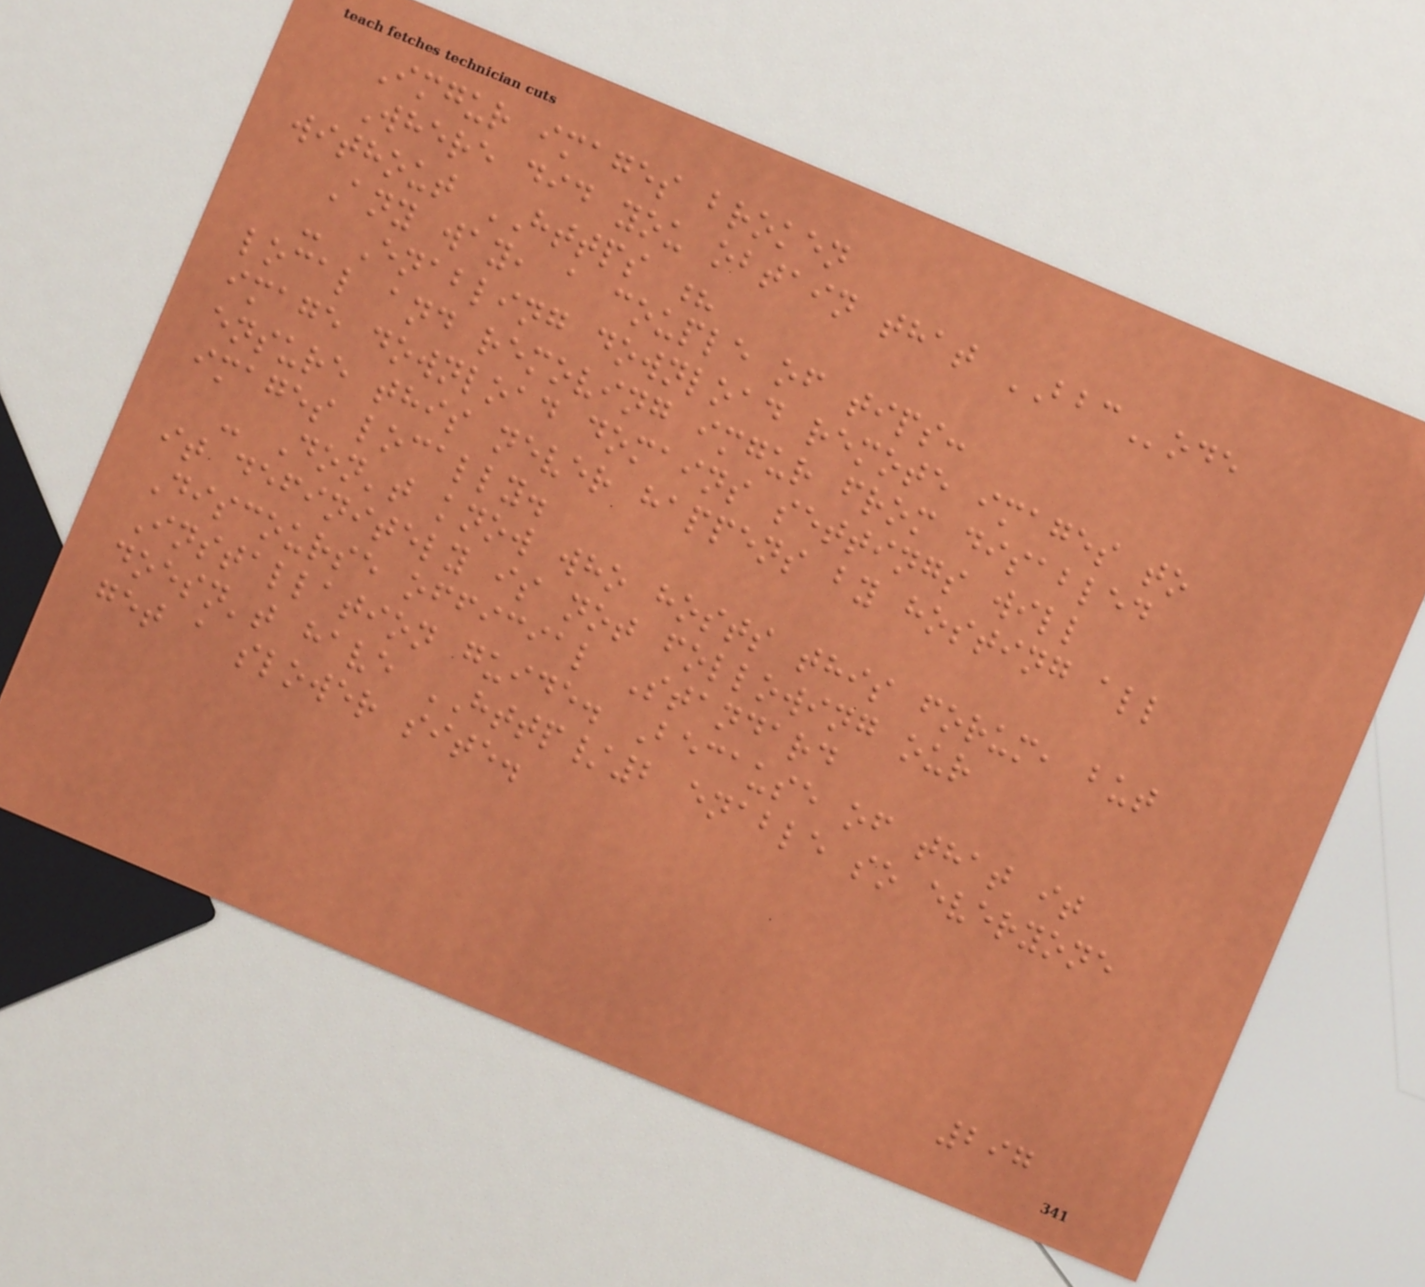Imgur images broken
Where did you obtain that BBCode
without HTTPS ?
Any way, a couple of tips:
- Enabling download remote images to
local and removing imgur from disabled
image download domains settings will
ensure this never happens by hosting all
images locally.
- Don't know who hosts this forum, but
it definitely is not following our
Discourse official Standard
Installation guide. Because of that it
doesn't have HTTP/2 enable so everyone
get a slower site.
297
